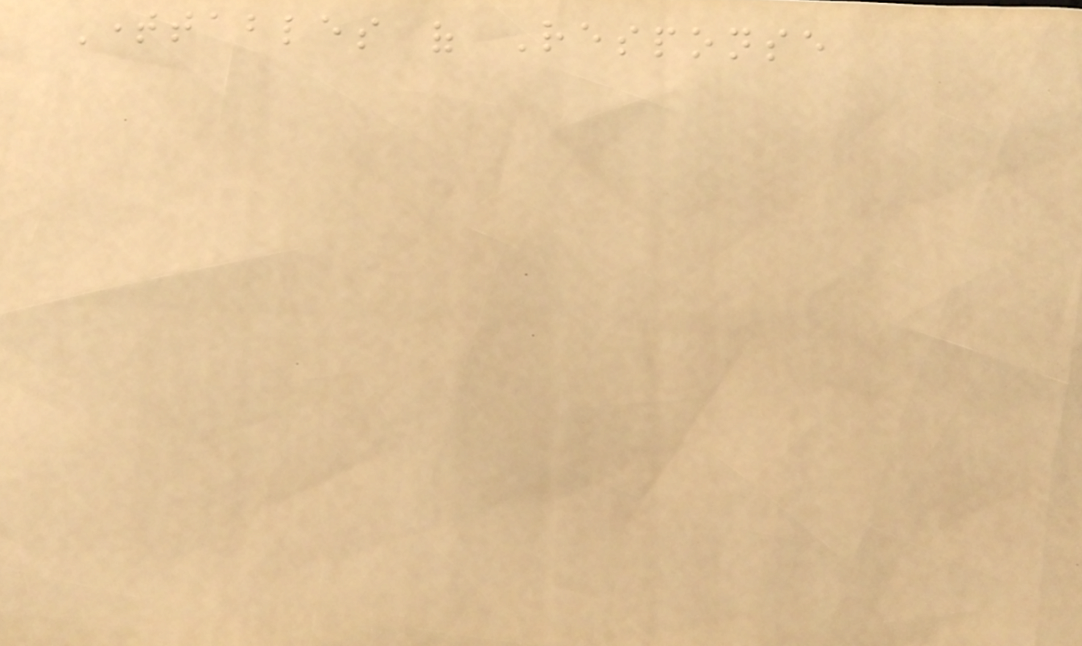Timetables of Response
